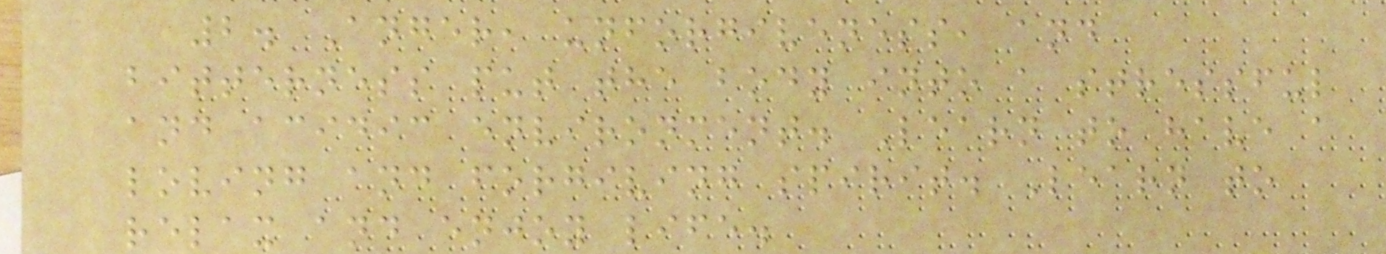2. Anger, unforgiveness, and
bitterness put the body into a stressful
and acidic environment. Learn to have a
loving and forgiving spirit. Learn to
relax and enjoy life.
